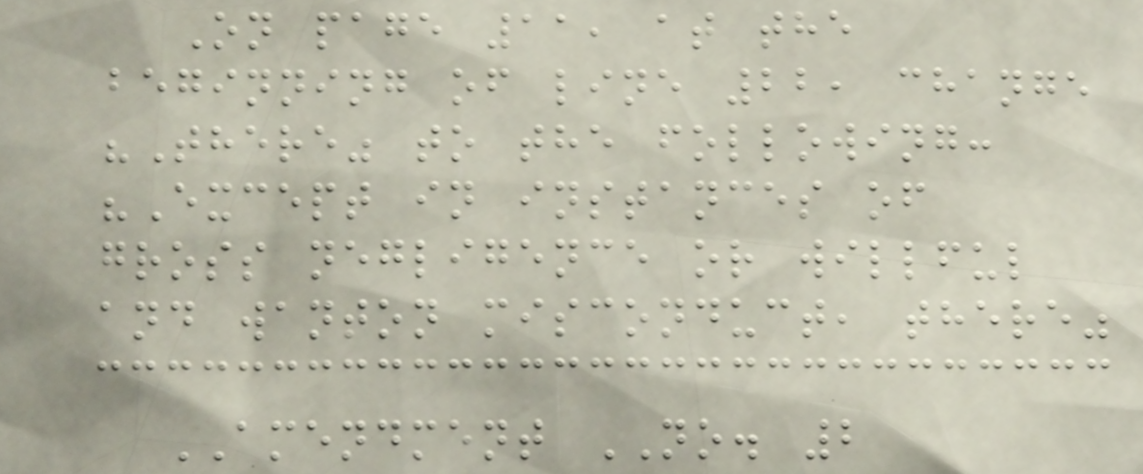On page 11, at the
beginning of line 22, change
"There" to the following:
"Except in instances of
gross negligence or willful
and wanton misconduct, there"
AMENDMENT NO. 2
